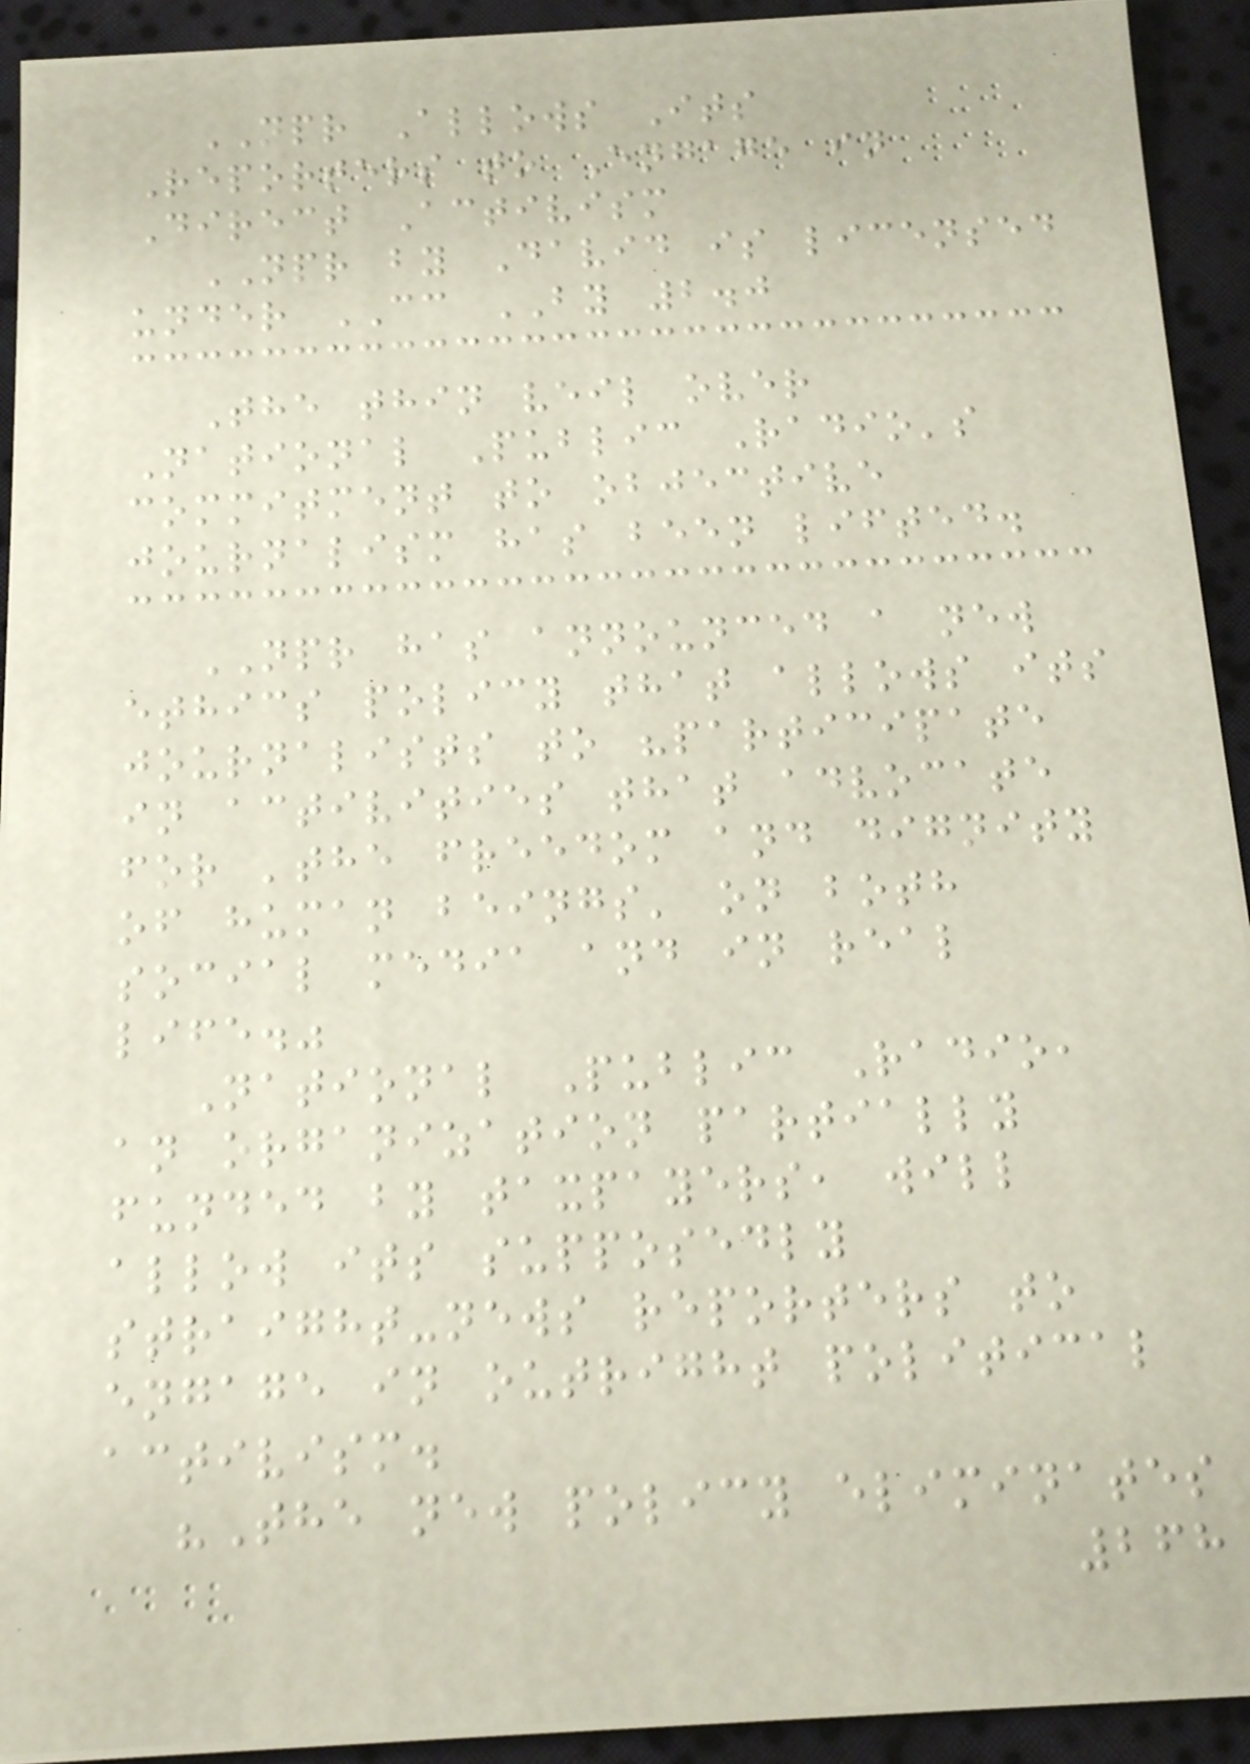NPR Allows Its
Reporters to Engage in
Direct Activism
NPR by David is licensed
under CC BY 2.0
The thin veil over
National Public Radio's
commitment to objective
journalism has been lifted.
NPR has announced a new
ethics policy that allows its
journalists to "participate
in activities that advocate
for 'the freedom and dignity
of human beings' on both
social media and in real
life."
National Public Radio,
an organization partially
funded by taxpayers, will
allow its supposedly
straight-news reporters to
engage in outright political
activism.
"The new policy eliminates
268
